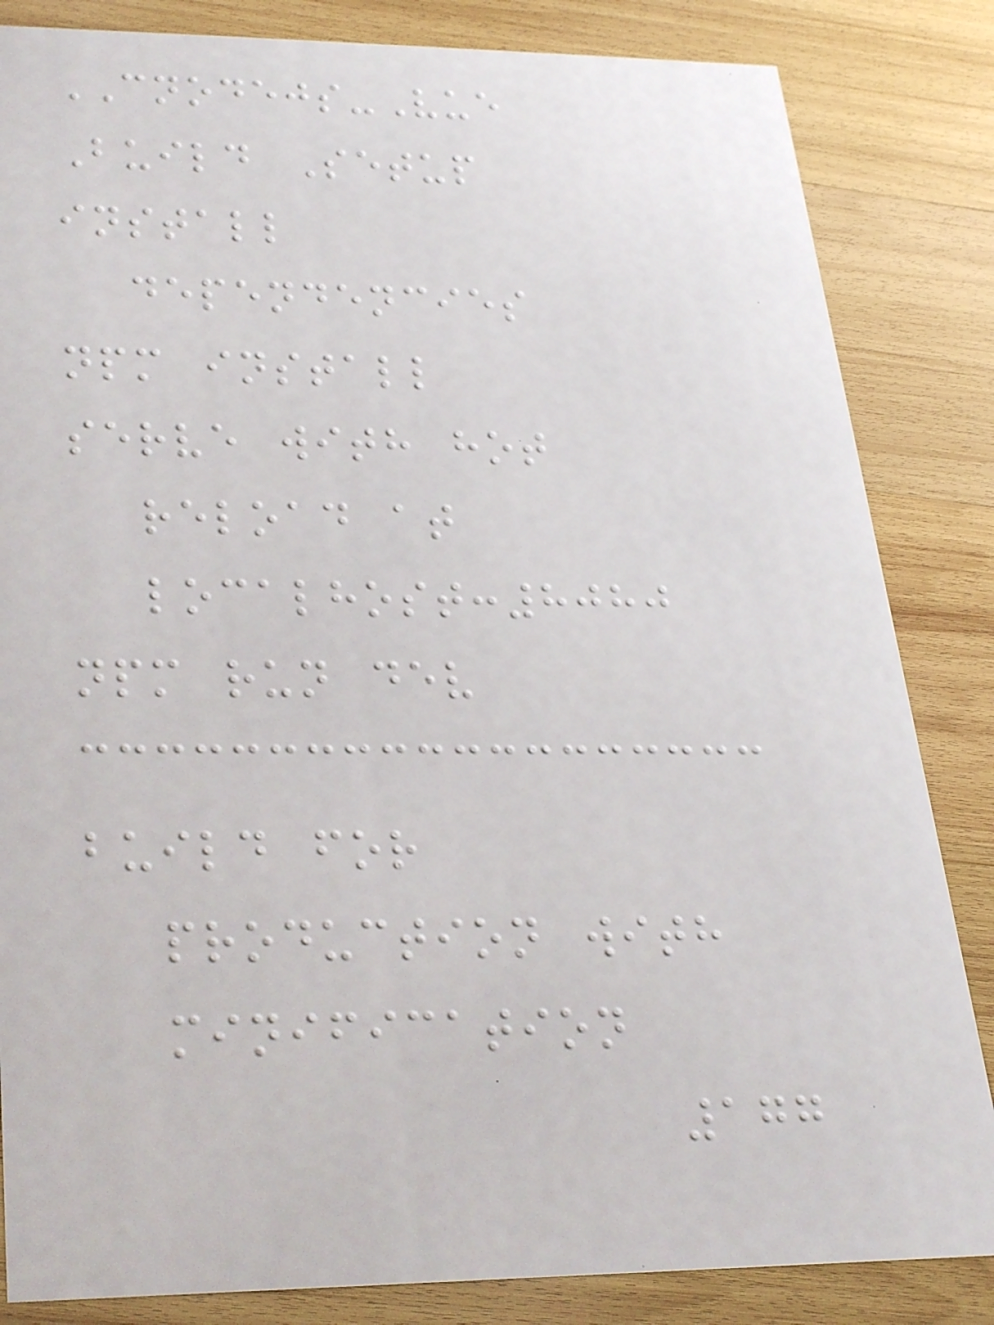CNODEJS-Vue
Build Setup
install
dependencies
npm install
serve with hot
reload at
localhost:8080
npm run dev
build for
production with
minification
177
